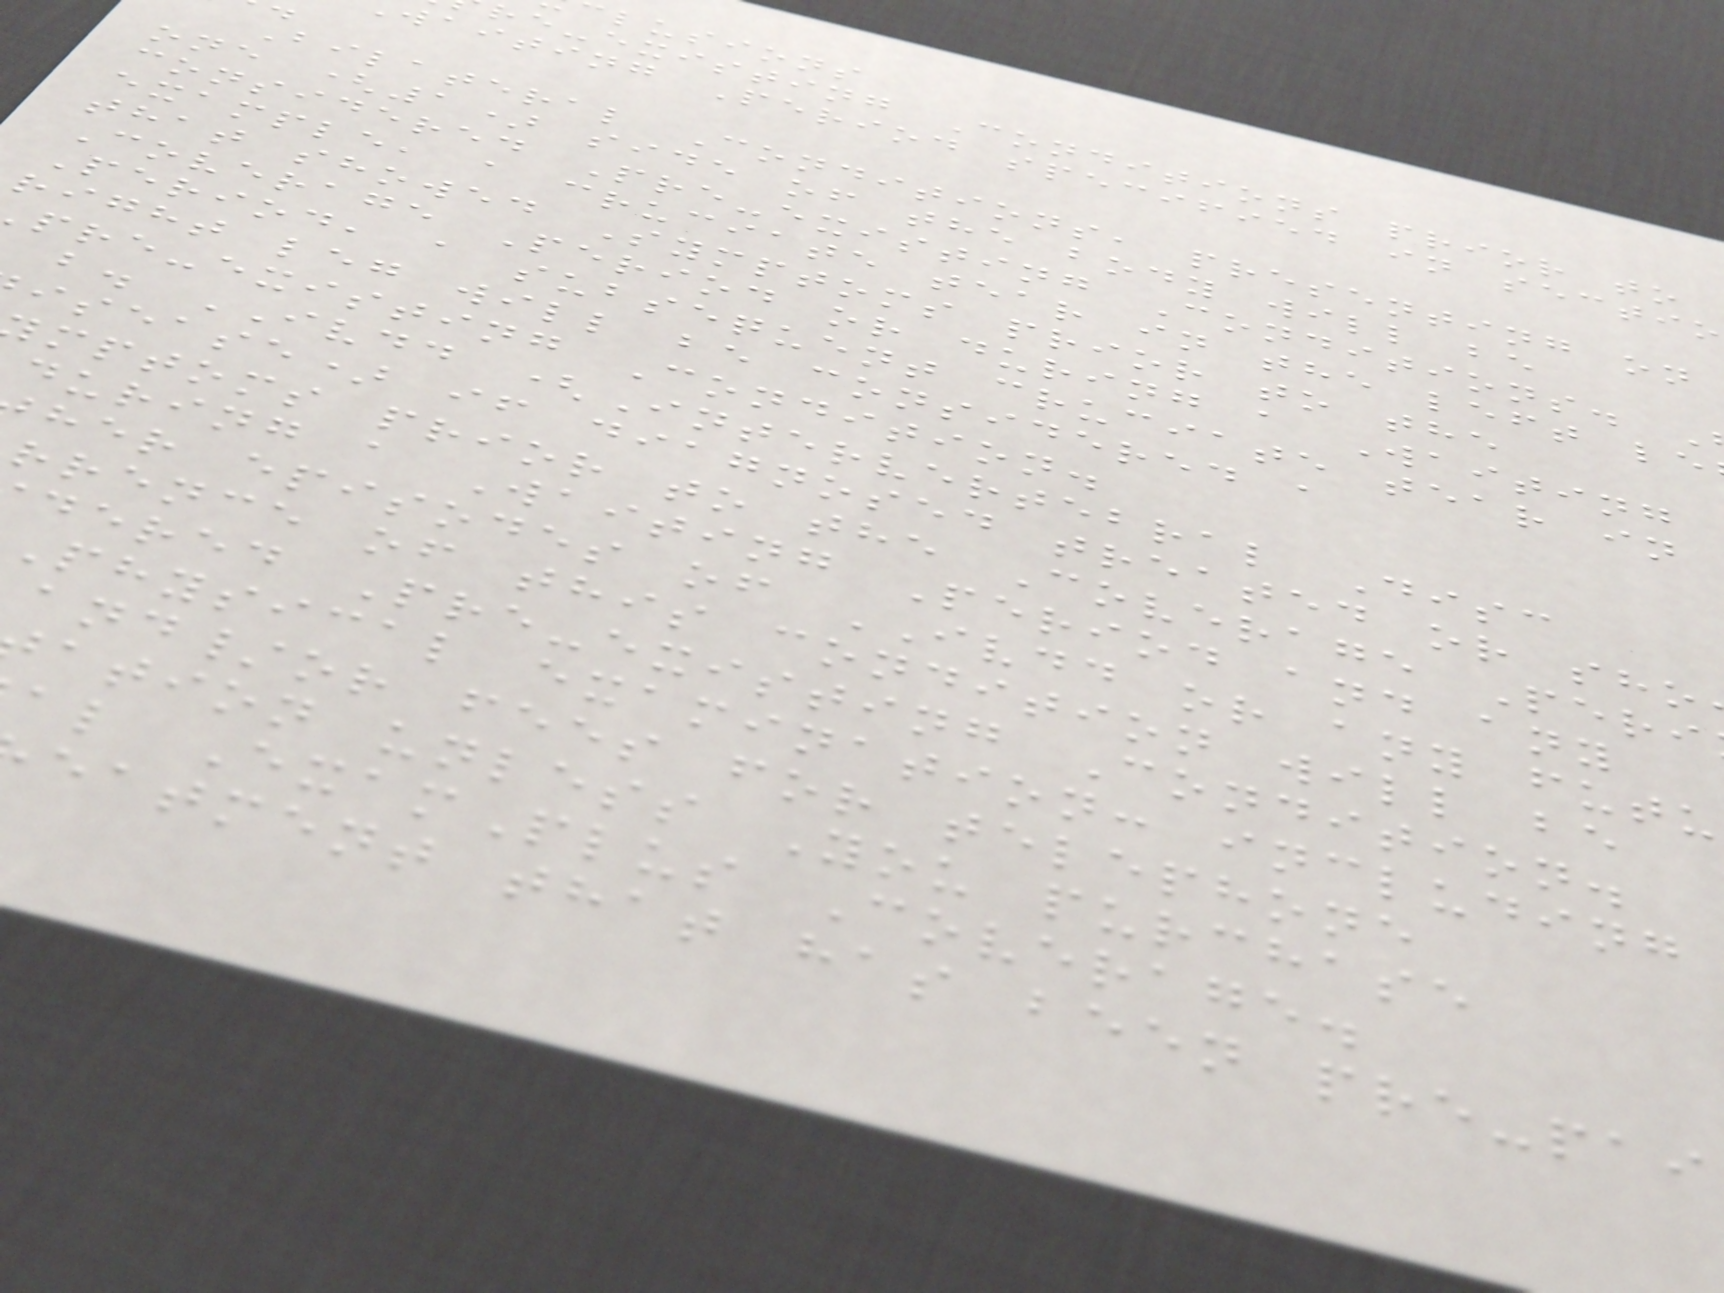lusions
re-existing Conditions prior to
waiting Period specified in sectio
Bilateral Conditions, presenting on
one (1) side of the body will be
considered Pre-existing Conditions.
example, a cruciate tear in the left le
that showed Symptoms prior to the
Coverage Period or during a Waiting
Period, a subsequent cruciate tear in
right leg will be considered a
pre-existing Condition.
b. IVDD (Intervertebral Disc
isease) if diagnosed treated or sho
mptoms prior to the Coverage Peri
during a Waiting Period and any
her episodes of IVDD or any futu
rrence of this condition will be
dered Pre-existing Condition.
Physical examination: including
and/or fees for telephone
ation unless You purchase
al ExamPlus Coverage.
eatment that has been pre-pai
